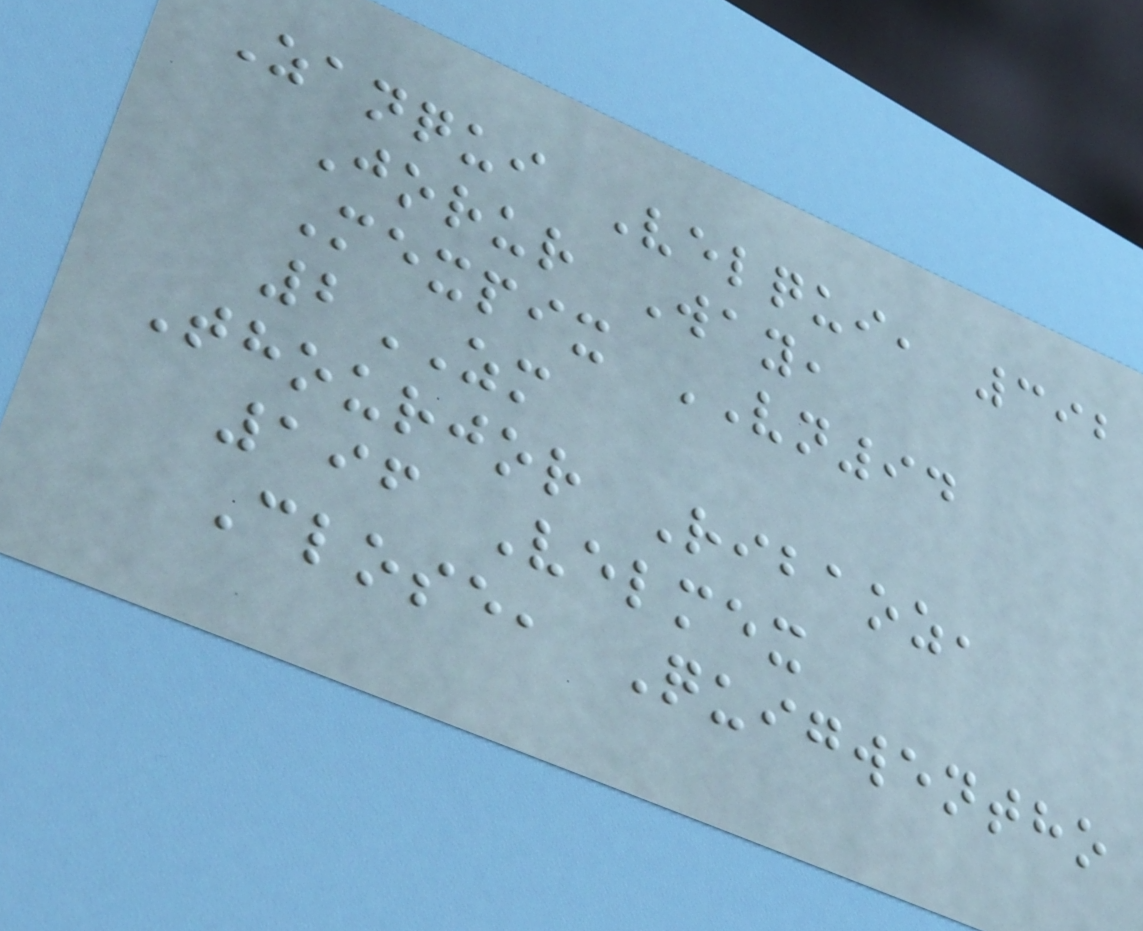Zanqui Velqui, 392
Jorur Way,
Mexpix VN94
2ZM
Thourjor Ribaoz,
196 Velmex
Close, Quigwentho
